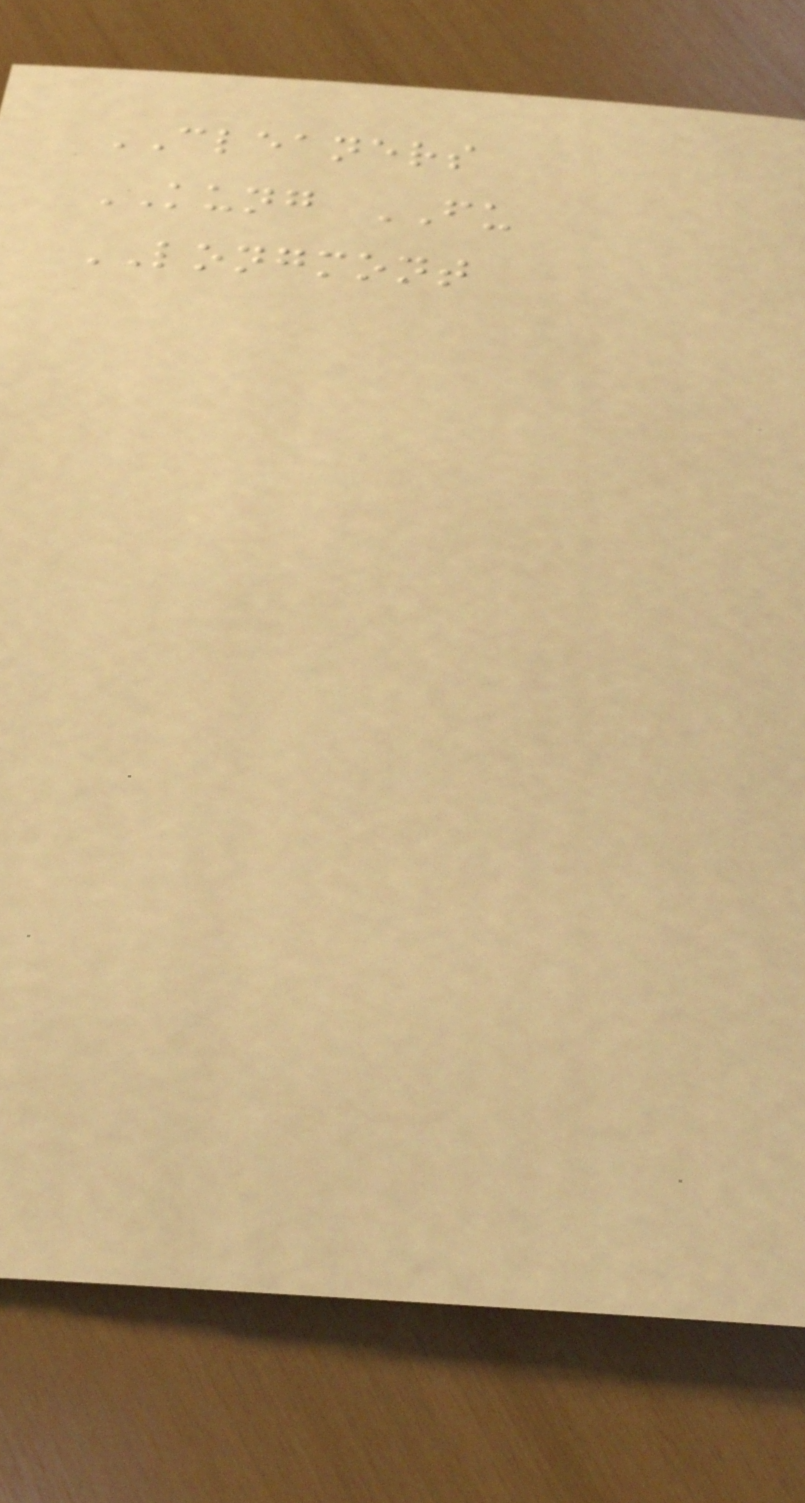CLEANERS
KUNG FU
LONGMONT
